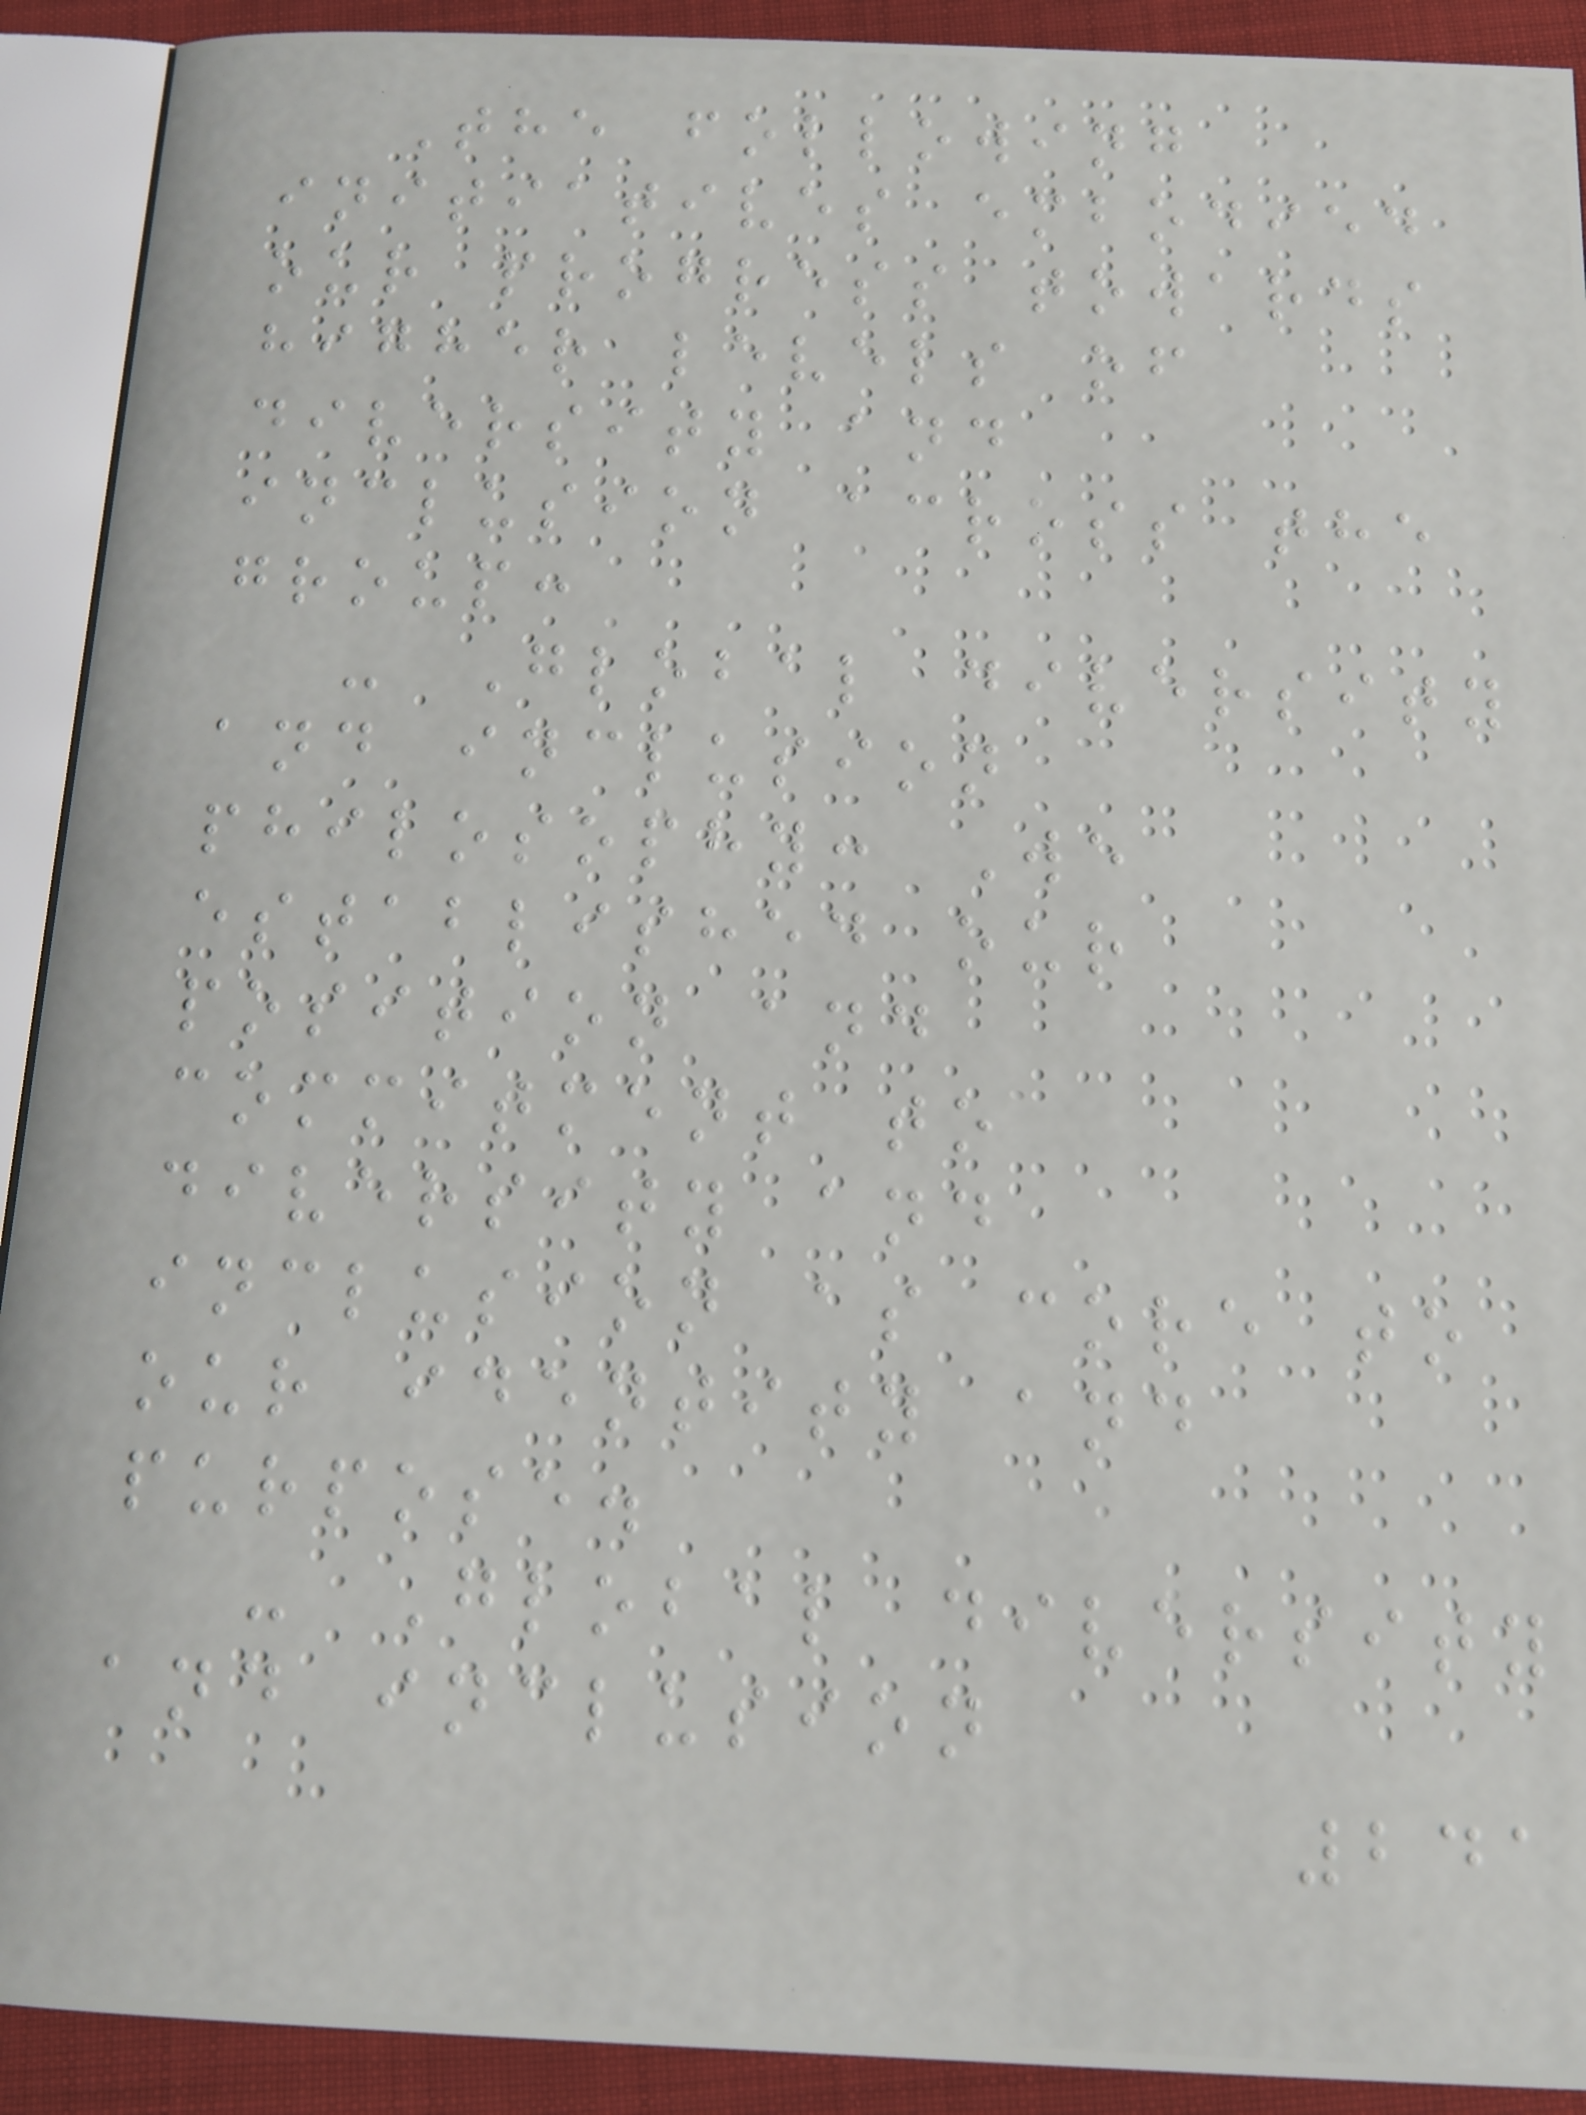The following
initiatives embodied
our progress towards
higher levels of
diversity and
inclusion across the
group:
- Global diversity
and inclusion
philosophy: We
established our
position and
commitment to
diversity and
inclusion as core to
our identity and
purpose.
- Global diversity
and inclusion
241
